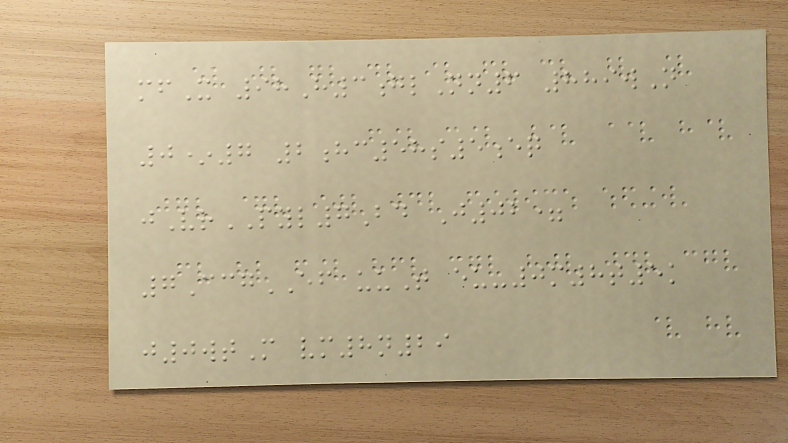mfX 98H3glNn6 889wN
0*7 2hc58s5eq
jVrPYL7Bd J02=
7CcgEF uuT eu-0m8t5k
j0wtM vm8n29
